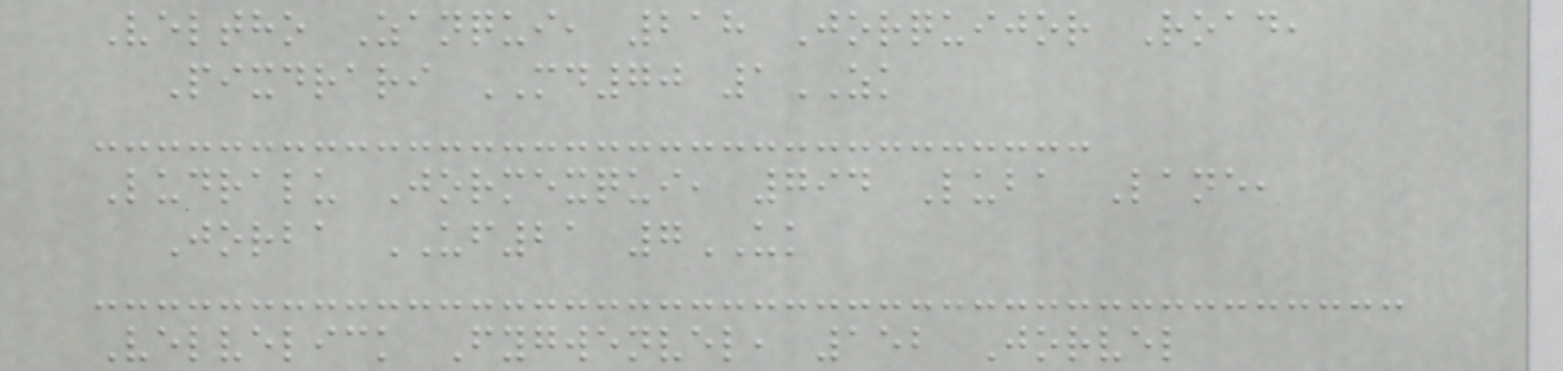Veltho Zanqui, 218 Jorquijor Road,
Pixdrari MD70 1ZK
Ludralu Jormexqui, 794 Luba Lane,
Jorba UF21 7UK
Velvelick Fygwenvel, 152 Jorvel
